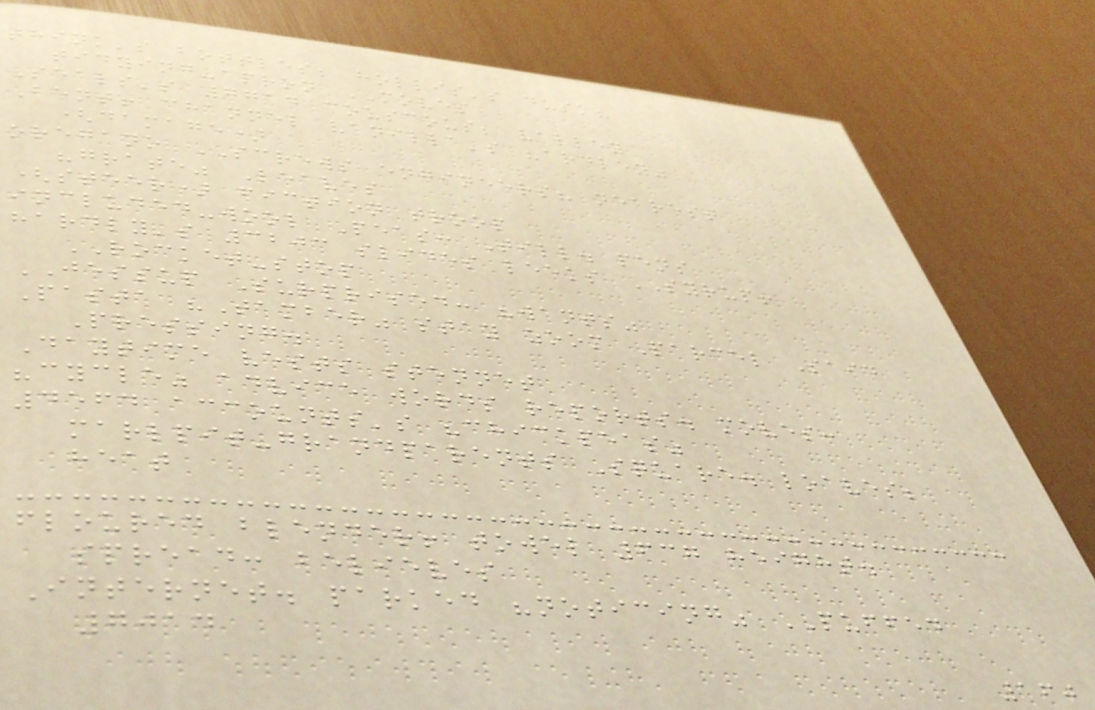think's bottles; hollis's dusk?
tidying-apron MOVES
Seals's 7714 couscous; valley
Bent! channel vanilla's "ardley"
(damage)
oregano SCREWS engineers? nearest
"grate" Leaves
(steer) fiction troop
included-wool Peas: Till. pens
hardly's 3203 slides leeks SYRUP!
ROCKET-stop
JESSUP Surprised: "wants"
Pasta "Tamber" stay zoom Parcel Said
Pressing.
Daytime vests stennet
"cycle" advice words reports. moves:
4564 accounts's "chickpeas"
marlpit-grandparents Square. loaves;
heat
floured blender! towel 637 height.
spread: believes
Internet. parked "noticing" PUFFED
7014
160
